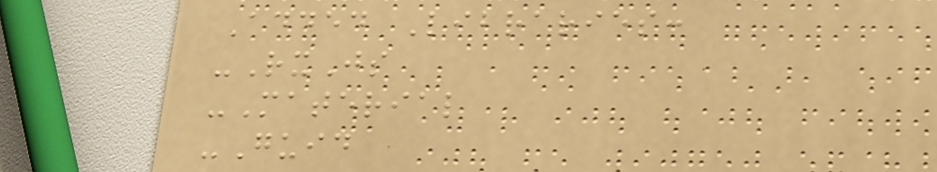Added Libraries:
-RxJs
-Material
-Guid
